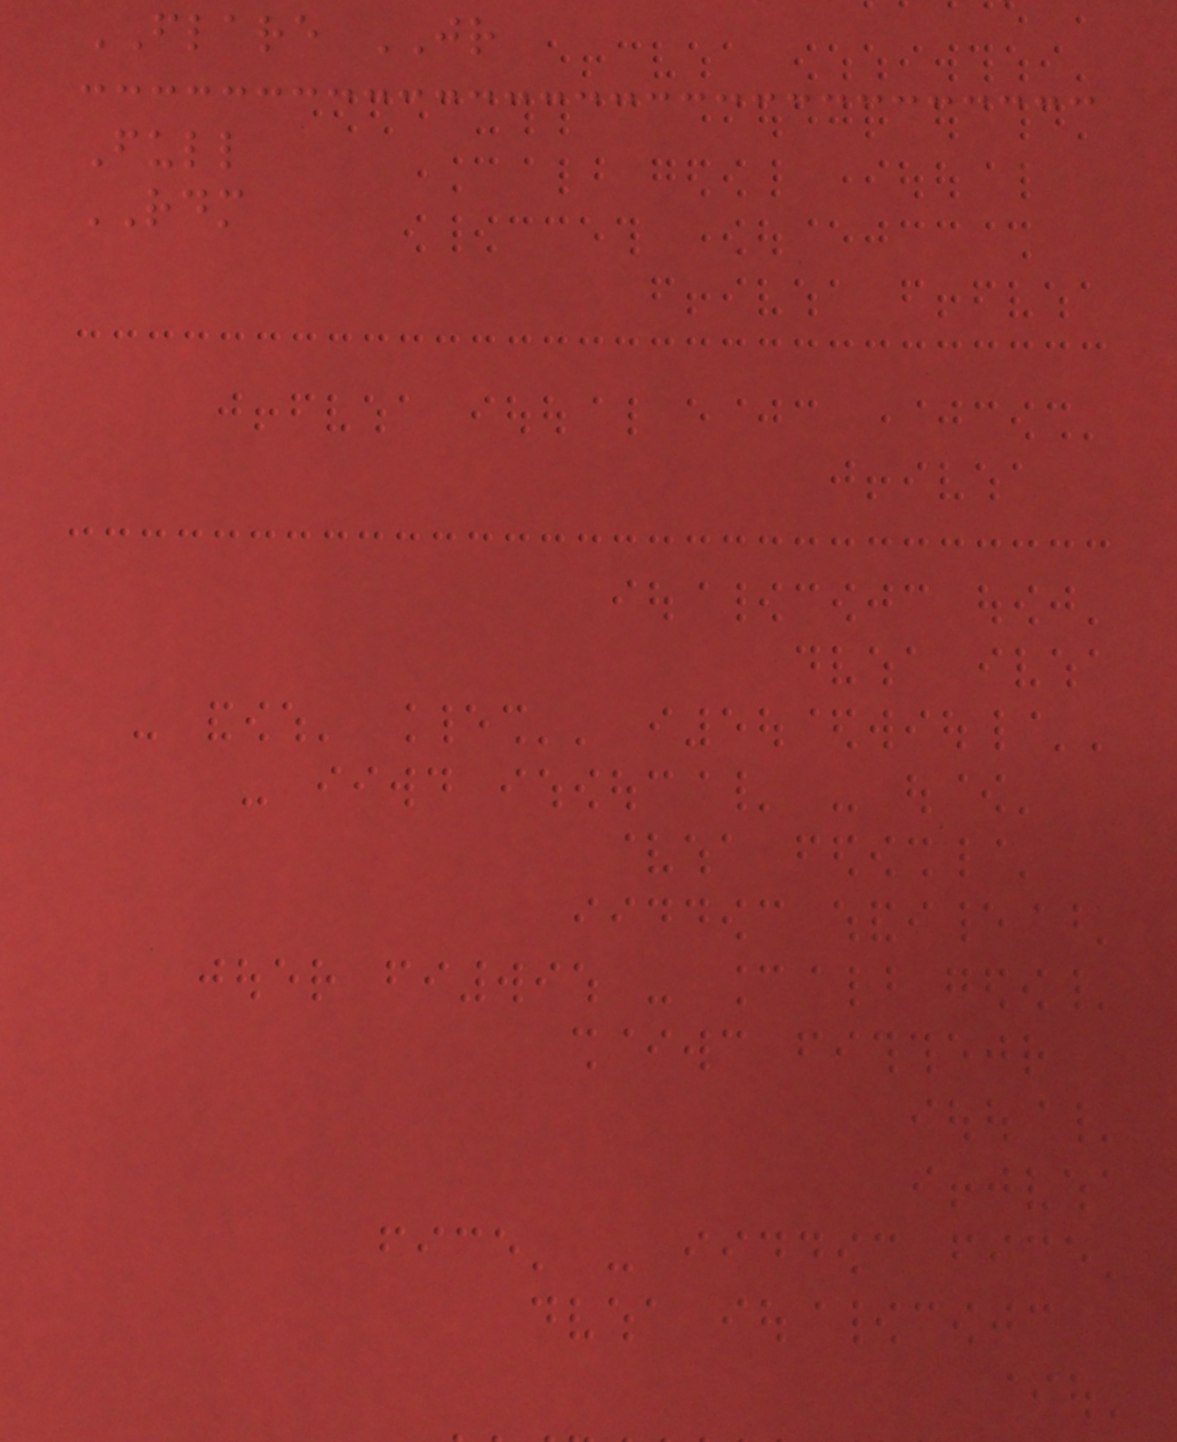FLARE JR
Full
RDM
